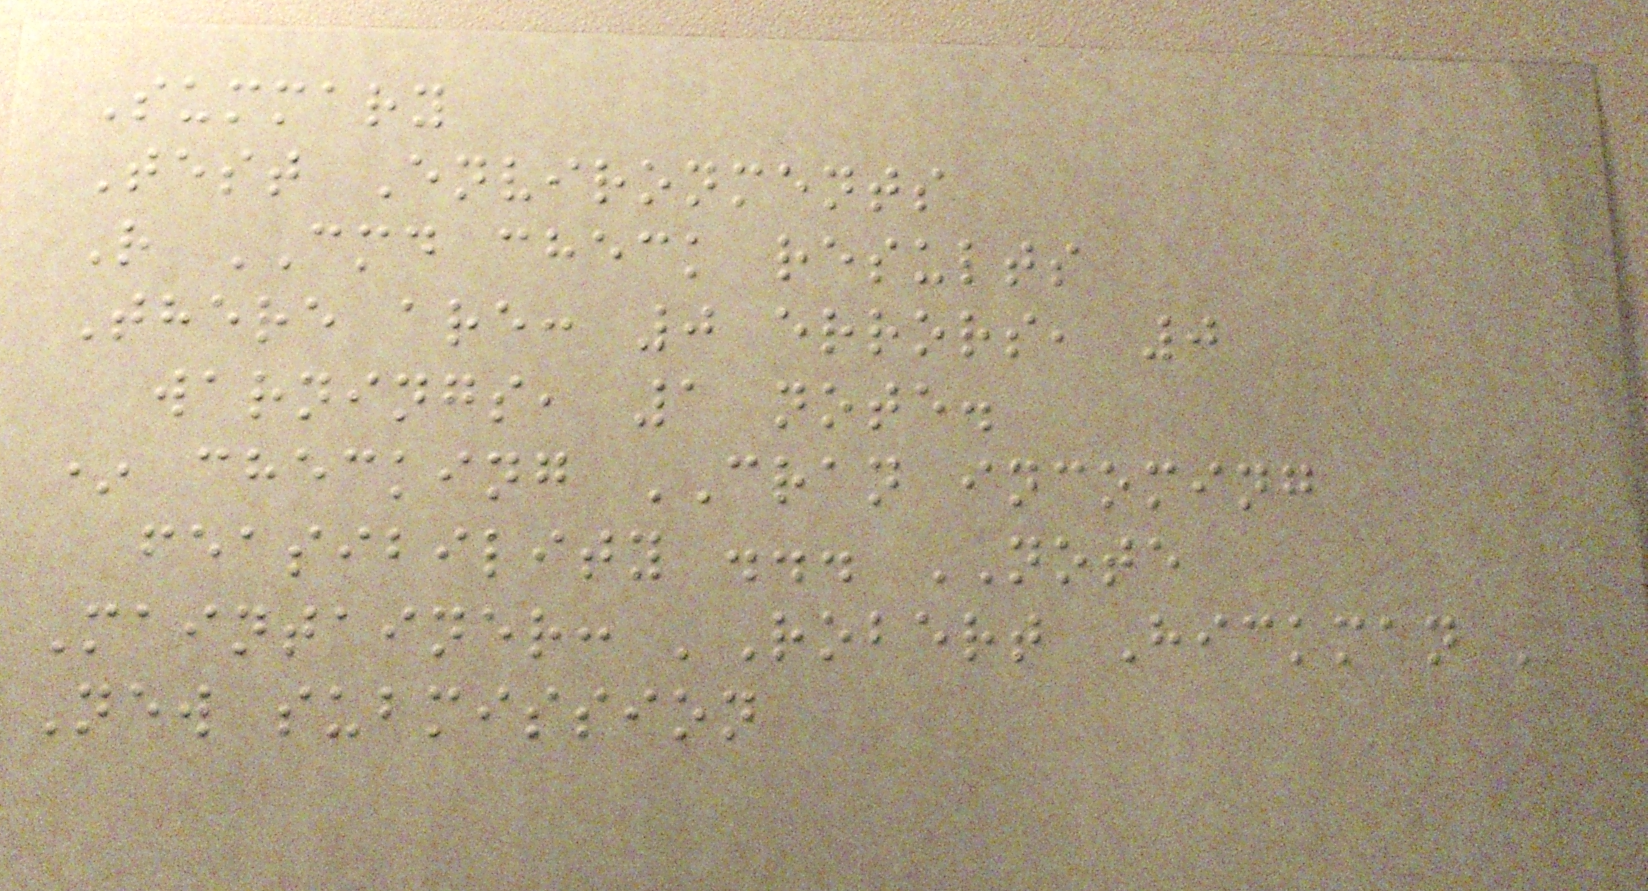Summary
Test Environments
R CMD check results
There are: 0 errors, 0
warnings, 1 note.
* checking CRAN incoming
feasibility ... NOTE
Maintainer: 'Robert Hickman '
New submission
